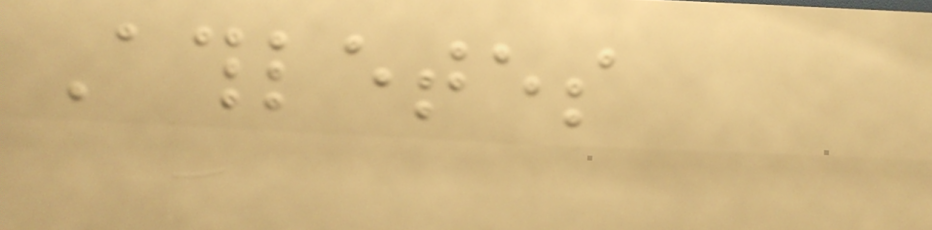Athletes
